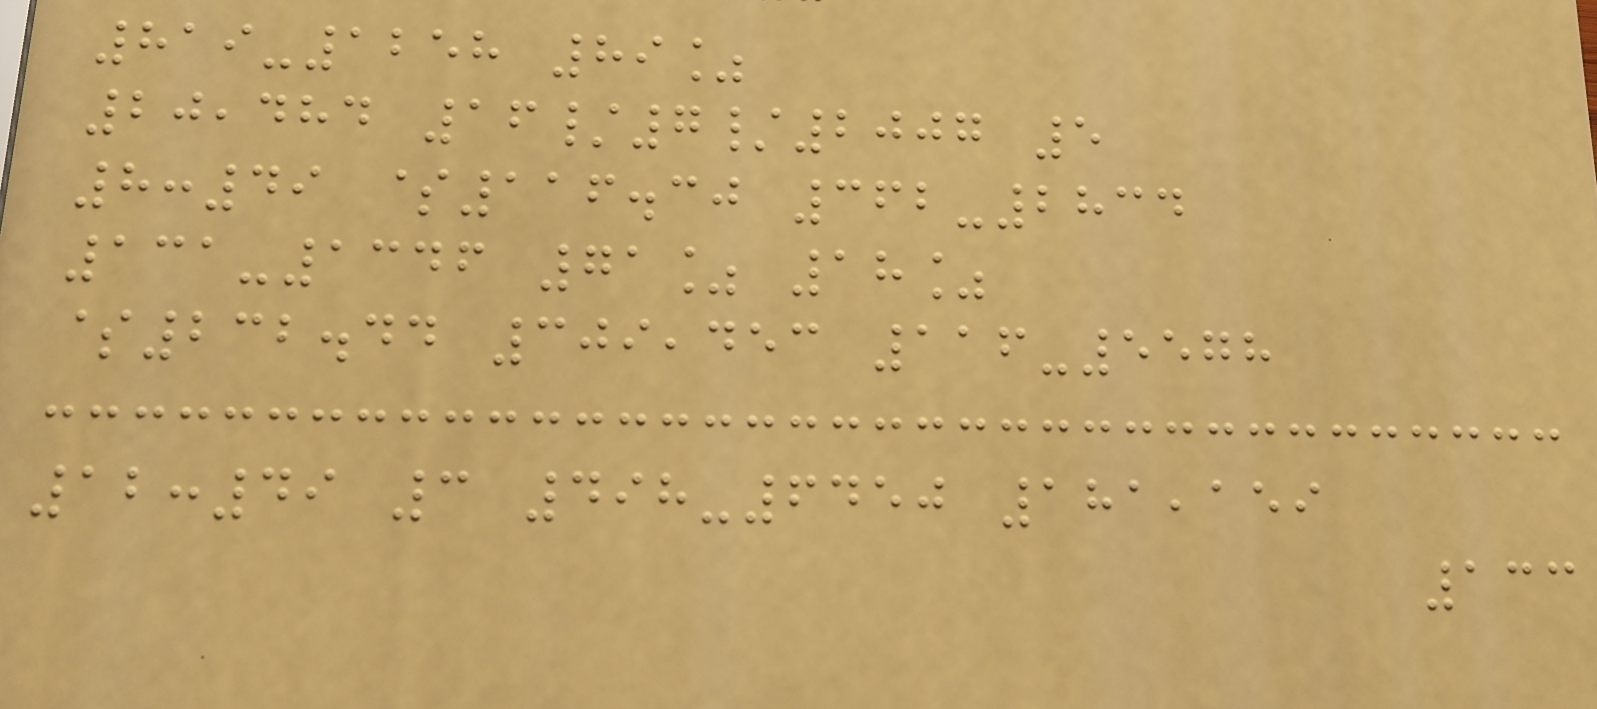819-1258 89%
20,484 16/7/2007 5
8:49 $116.30 362-2834
131-1346 71% 18%
$232.44 309,453 116-5578
12:49 3 498-6450 181,159
133
